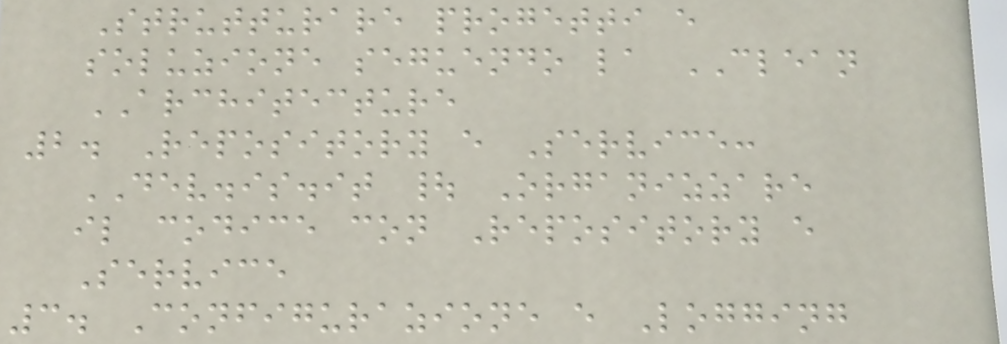Strutturare progetti e
soluzione seguendo la CLEAN
ARCHITECTURE
2. Repository e Service:
DEV.is.it | Organizzare
il codice con Repository e
Service
3. Configurazione e Logging
